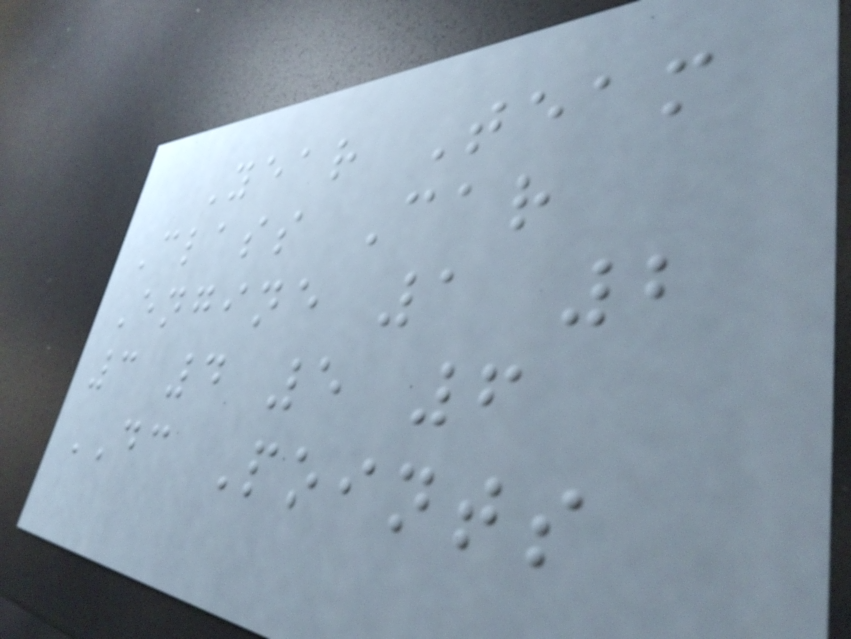Year Team
Class Car
Engine 1 2
3 4 5 6
DC Points
